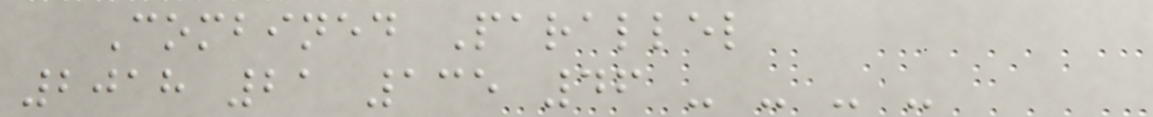Combined Parallel
2018 21 135 46 - - - -
